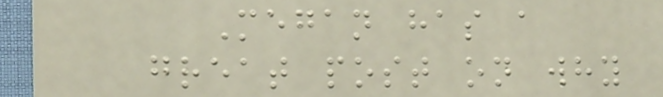Megan has a
great post on why
